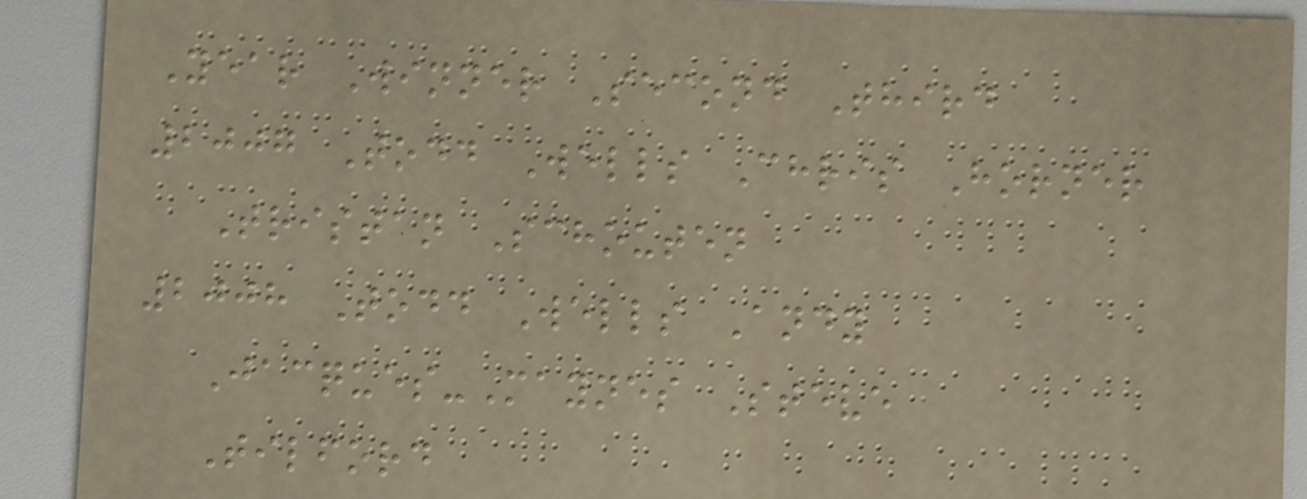Year Winner Second Third
2007 Todd Wells Chris Horner
Tristan Schouten
2008 Todd Wells Andy
Jacques-Maynes Steve
Tilford
